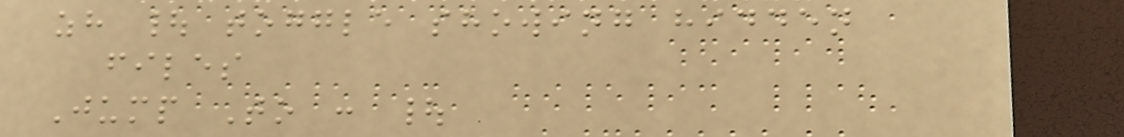zh | toggle showing hidden
files
Jump To : |
